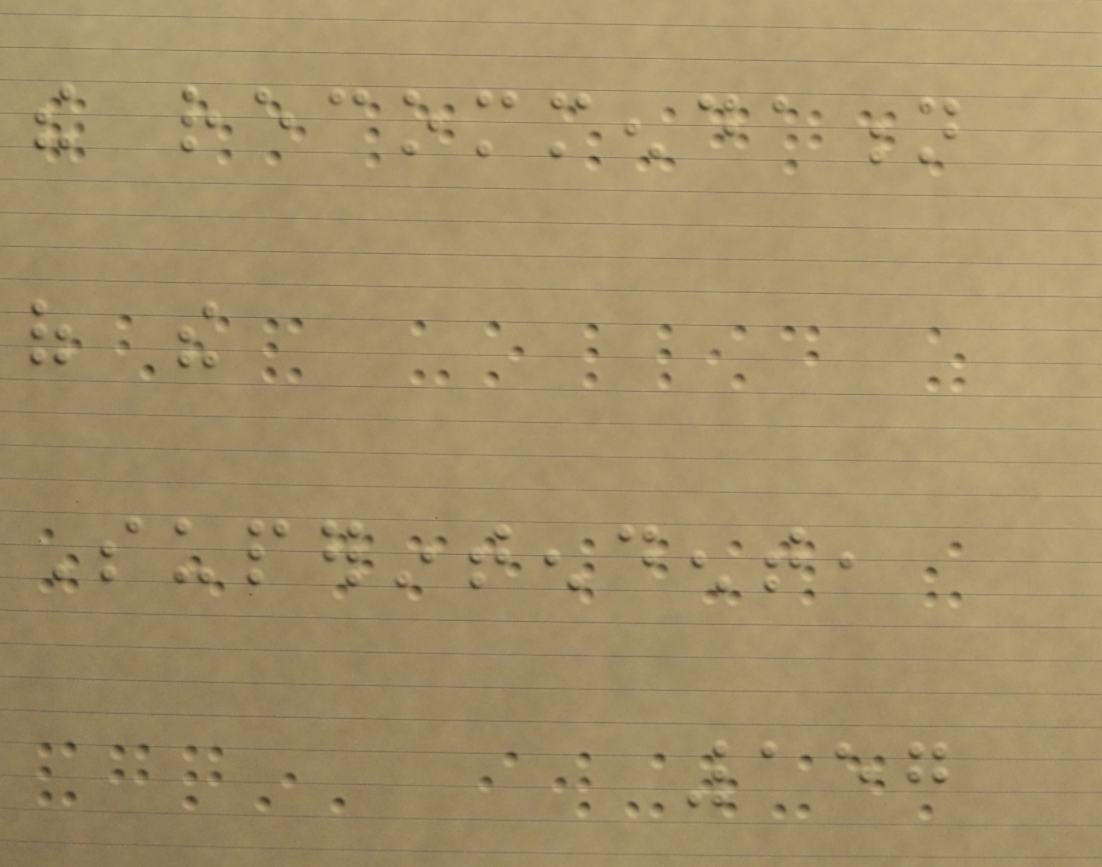the recommendation
of the
Superintendent,
157
